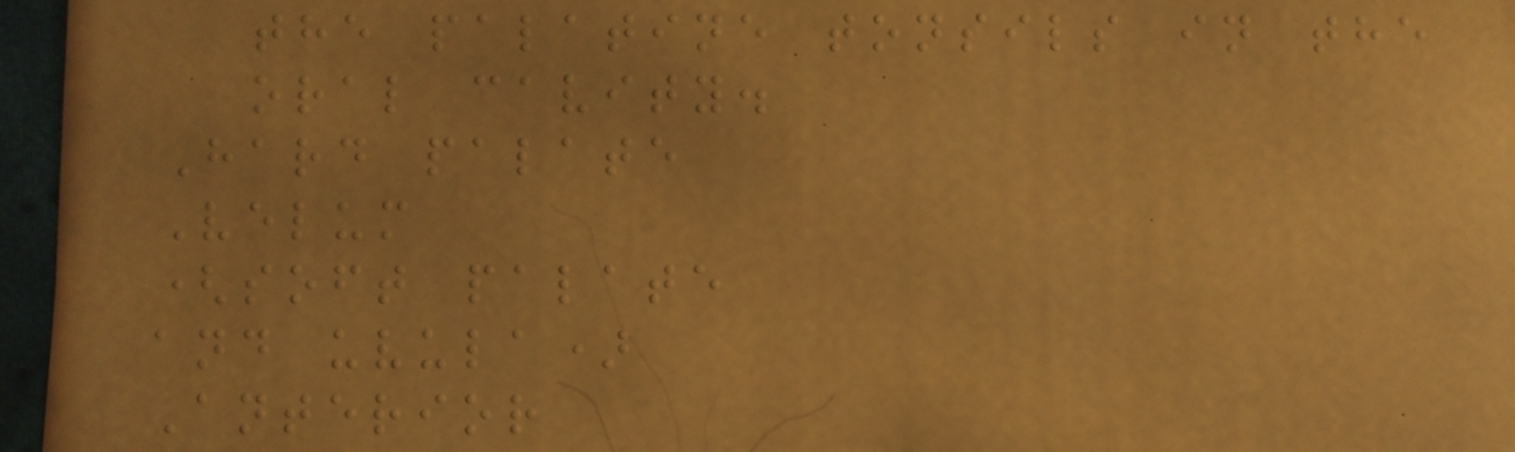the palatine tonsils in the
oral cavity.
Hard palate
Velum
(soft palate
and uvula)
Anterior
